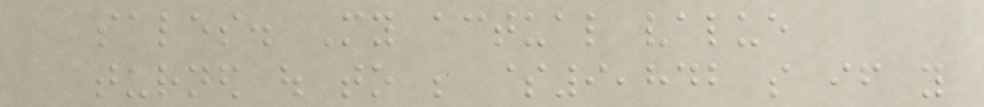sales. My actual value
turned out to be $9,842 so if you
